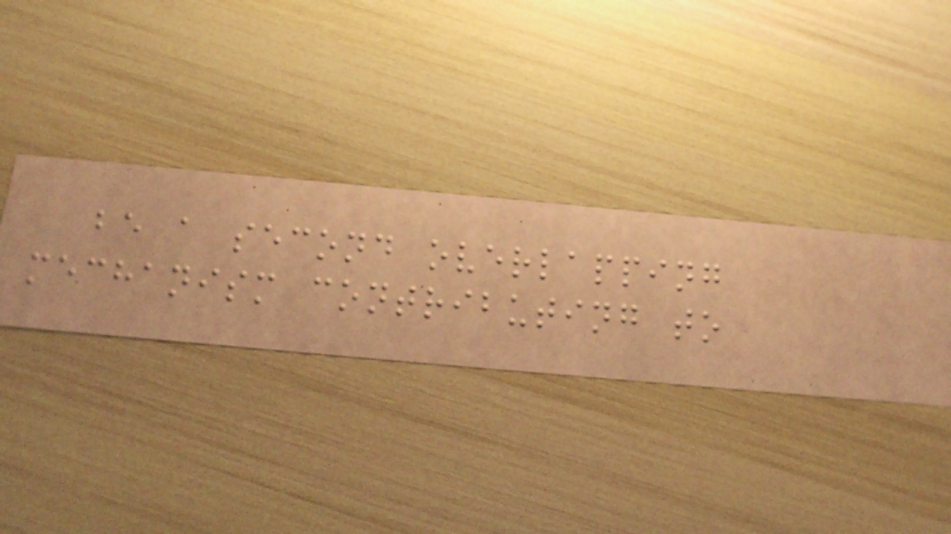be a second overlapping
mechanism contributing to
